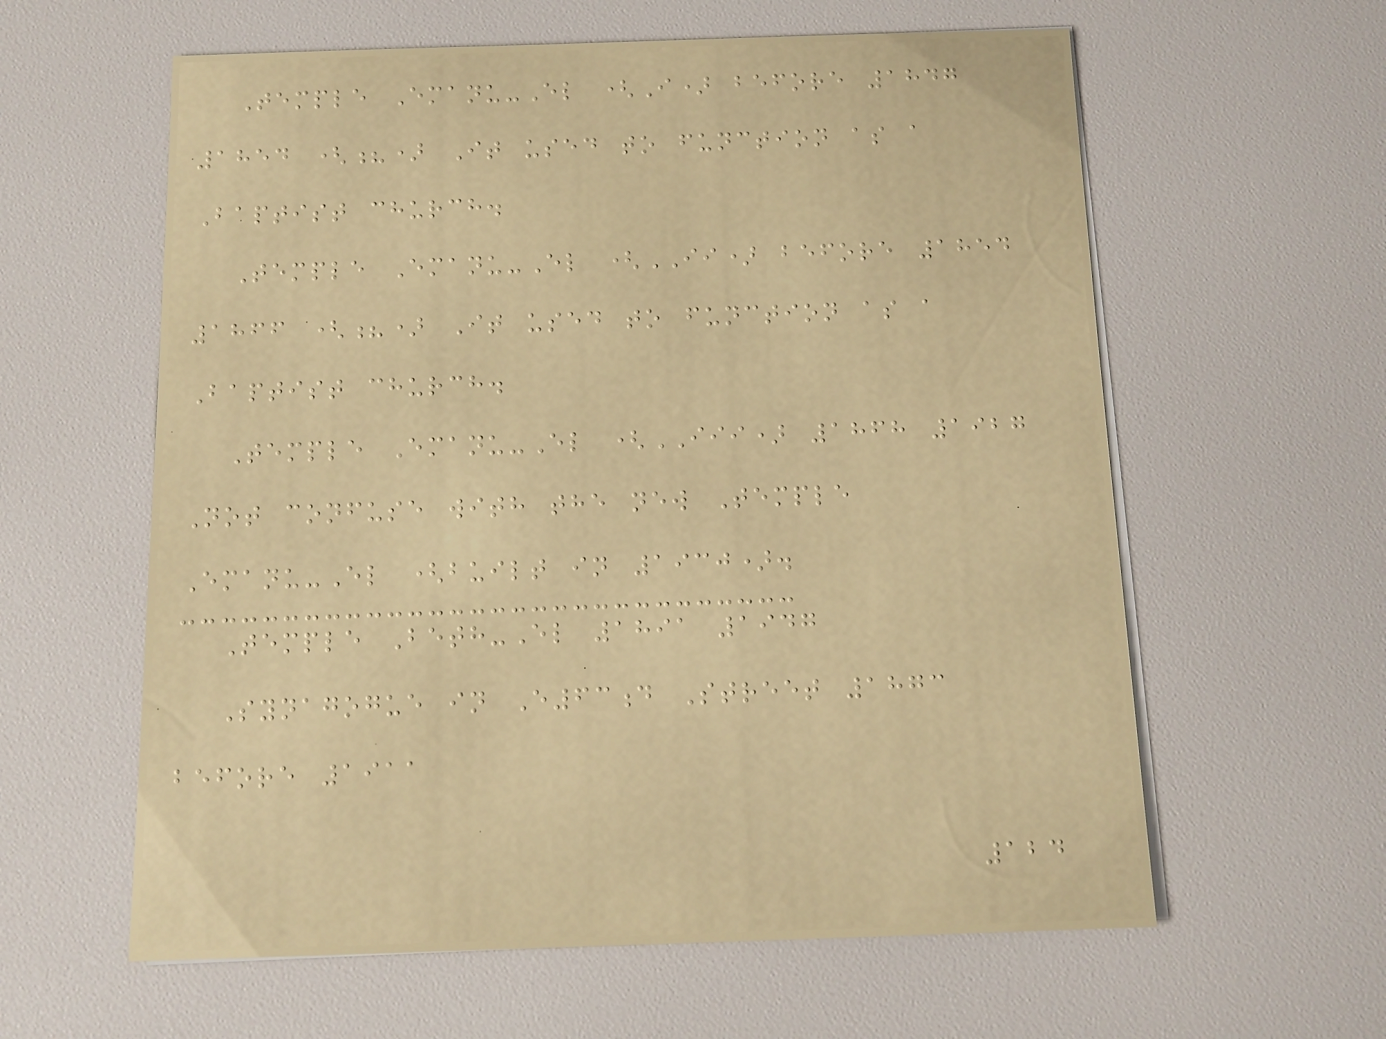Temple Emanu-El (I) before 1847
1854 (?) It used to function as a
Baptist church.
Temple Emanu-El (II) before 1854
1866 (?) It used to function as a
Baptist church.
Temple Emanu-El (III) 1868 1927
Not confuse with the new Temple
Emanu-El (built in 1930).
Temple Beth-El 1891 1947
Synagogue in E63d Street 1873
before 1911
124
